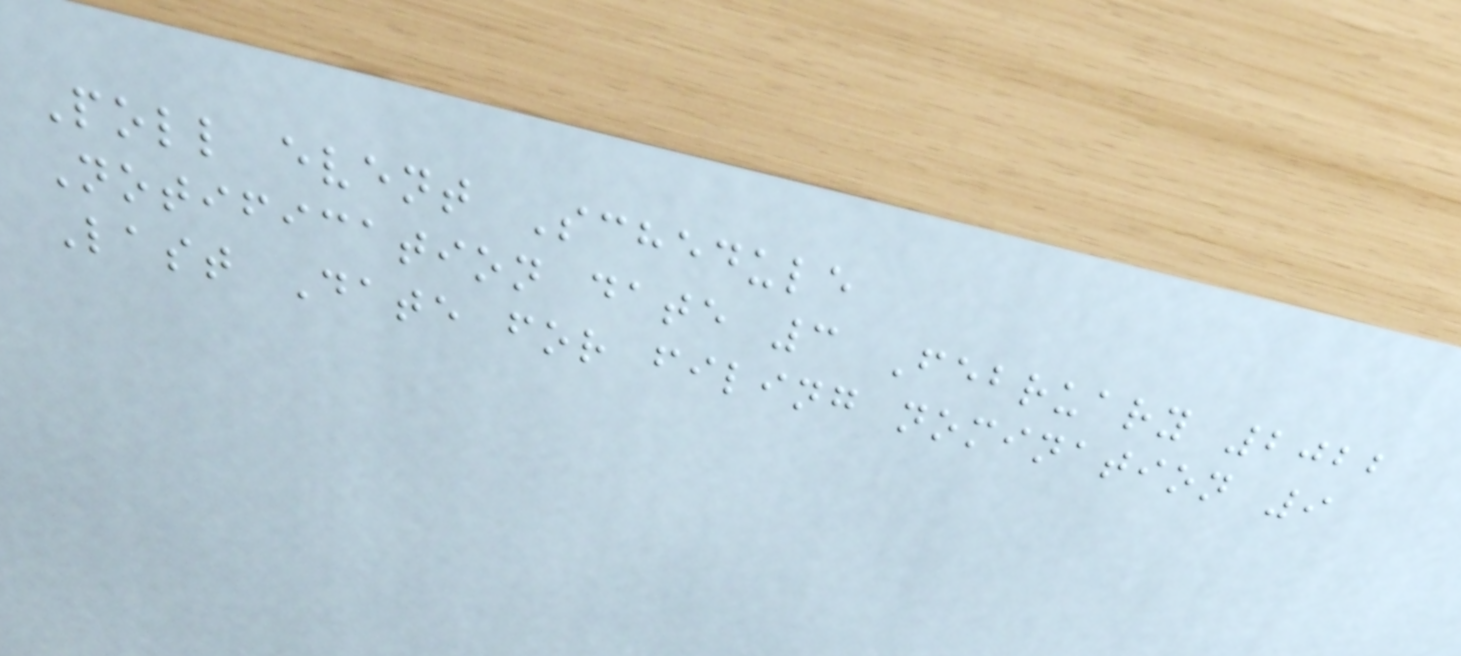Poll event Schedule
Notification date 3 February 2022
Last Date for filing nomination 9
